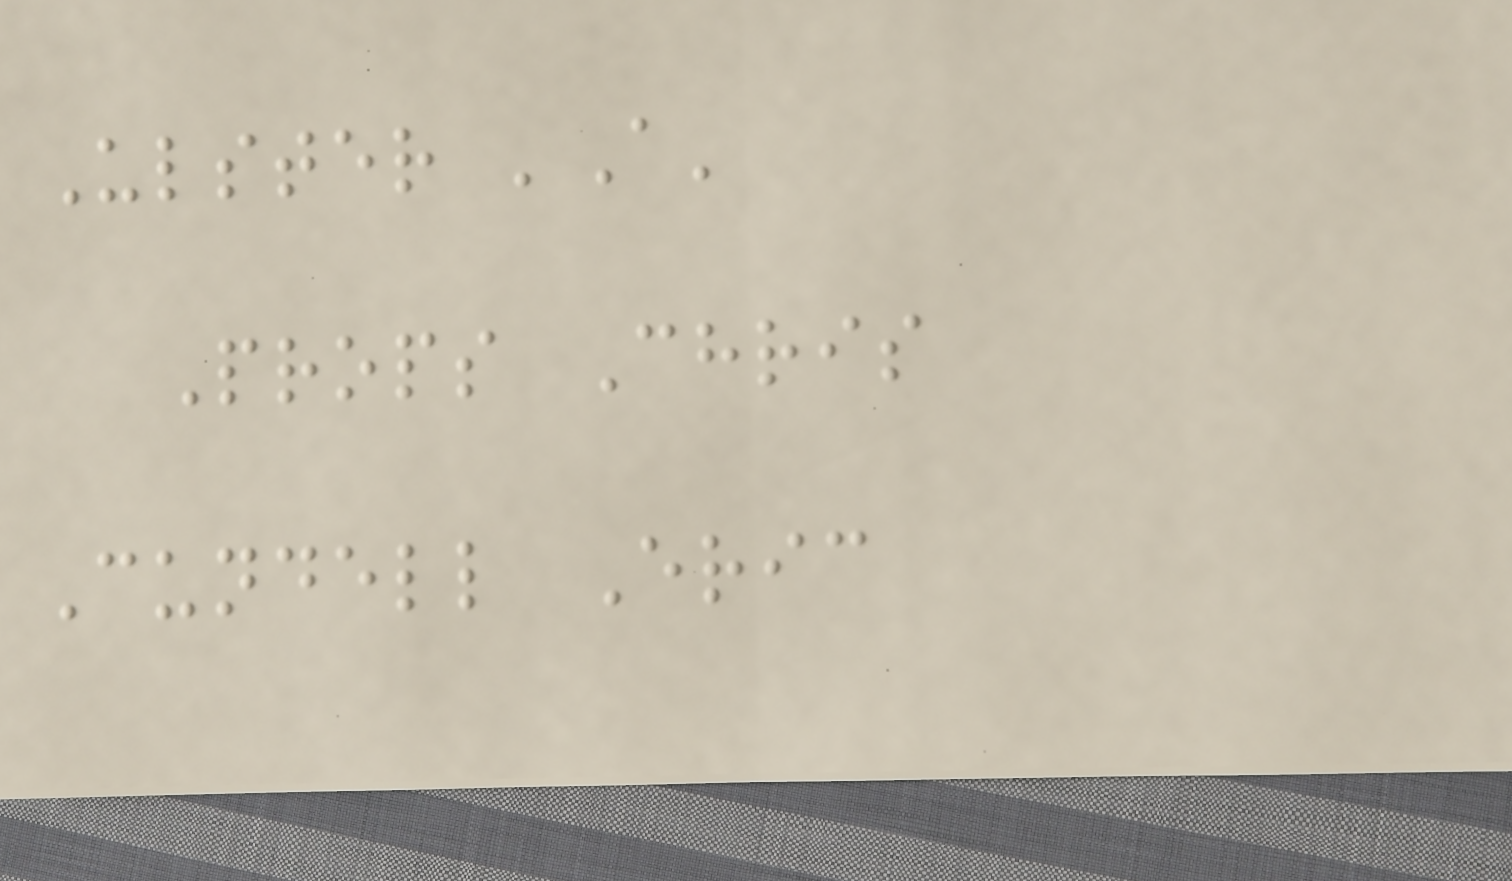Ulster 'A'
Props Chris
Cundell Eric
